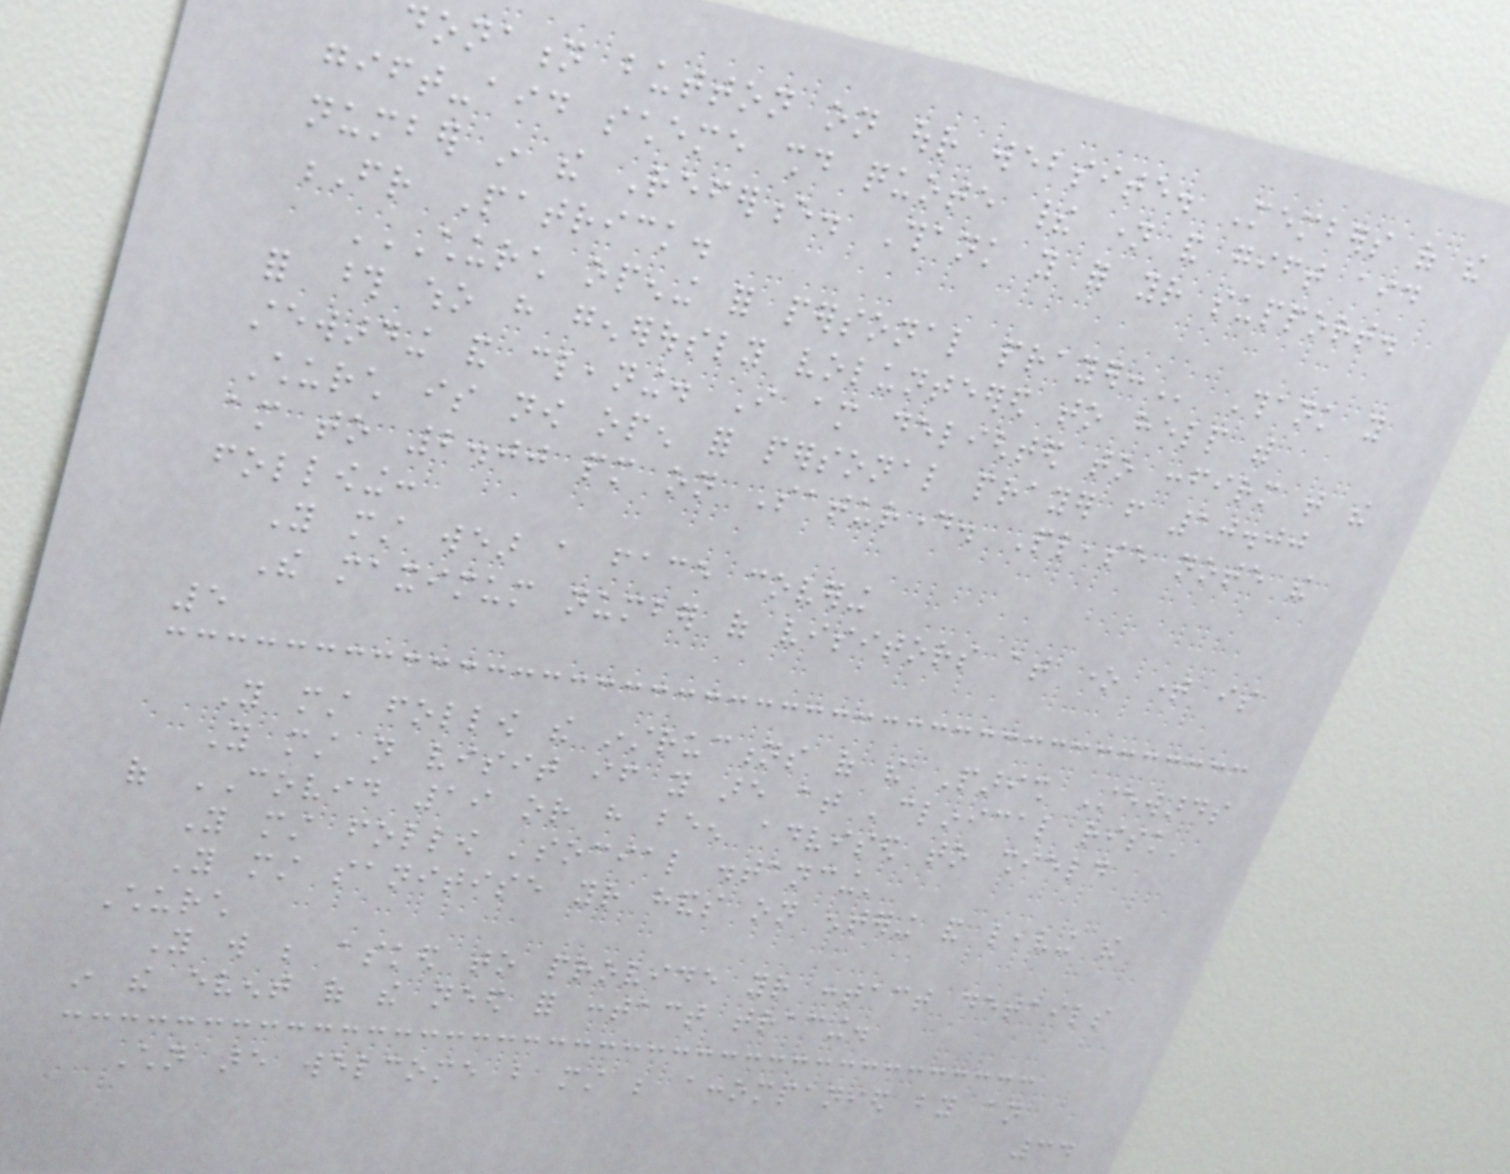donation button on our website. Members of the
gift-aid scheme should quote their name and gift aid
number in the Reference. Thank you for your support.
Fr Patrick.
CHURCH OPENING FOR PERSONAL PRAYER: Thank you
for those who have generously volunteered to help with
stewarding and cleaning. I am delighted to confirm that the
Church is now open for personal prayer from 10.00
am to 2.00 pm on Saturday. Please note the
following:
You must wear a face covering
The maximum number of visitors at one time is
5
You must follow the instructions of the Parish Stewards
You must not visit if you are at 'clinical risk'
of COVID 19 or have been advised to shield
You must follow 'social distancing'
You must sanitise your hands on entering and leaving the
Church
You will be asked to provide your contact details
in the event of the need for contact tracing.
Children are welcome but must be accompanied by an
34
